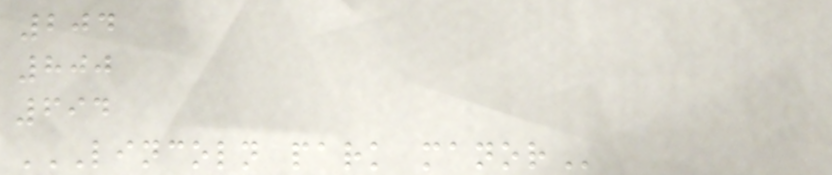204
800
694
LINCOLN PARK MANOR
